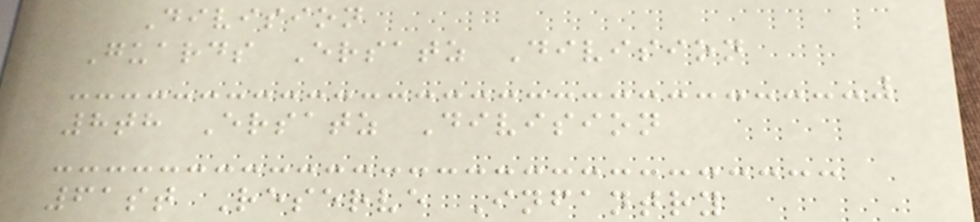Division
Guards Ersatz Division
8th Ersatz Division
61st Reserve Infantry
